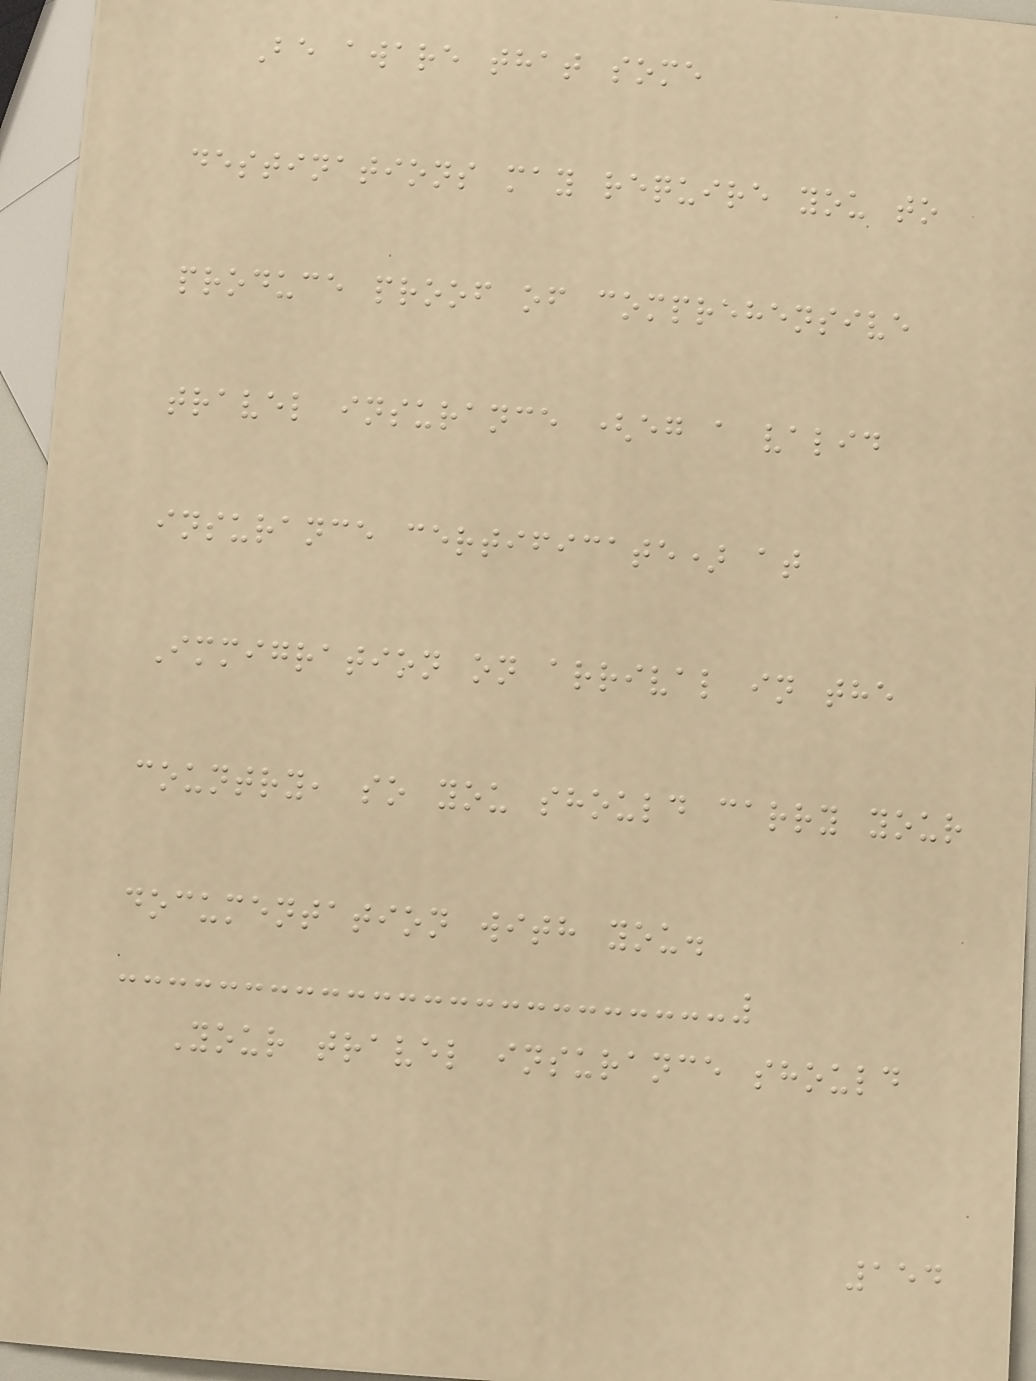Be aware that some
destinations may require you to
produce proof of comprehensive
travel insurance (eg a valid
insurance certificate) at
Immigration on arrival in the
country, so you should carry your
documentation with you.
Your travel insurance should
154
